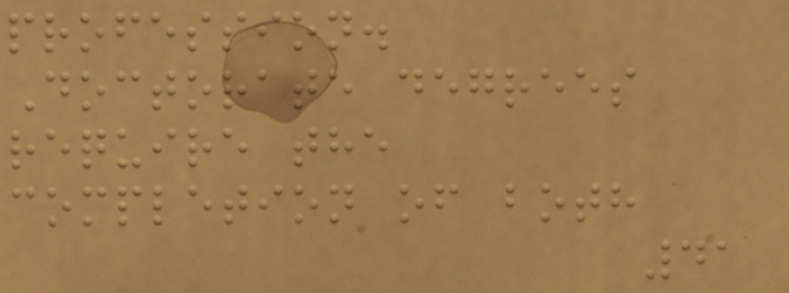profession.
Doctorate degrees
require the
completion of both
41
